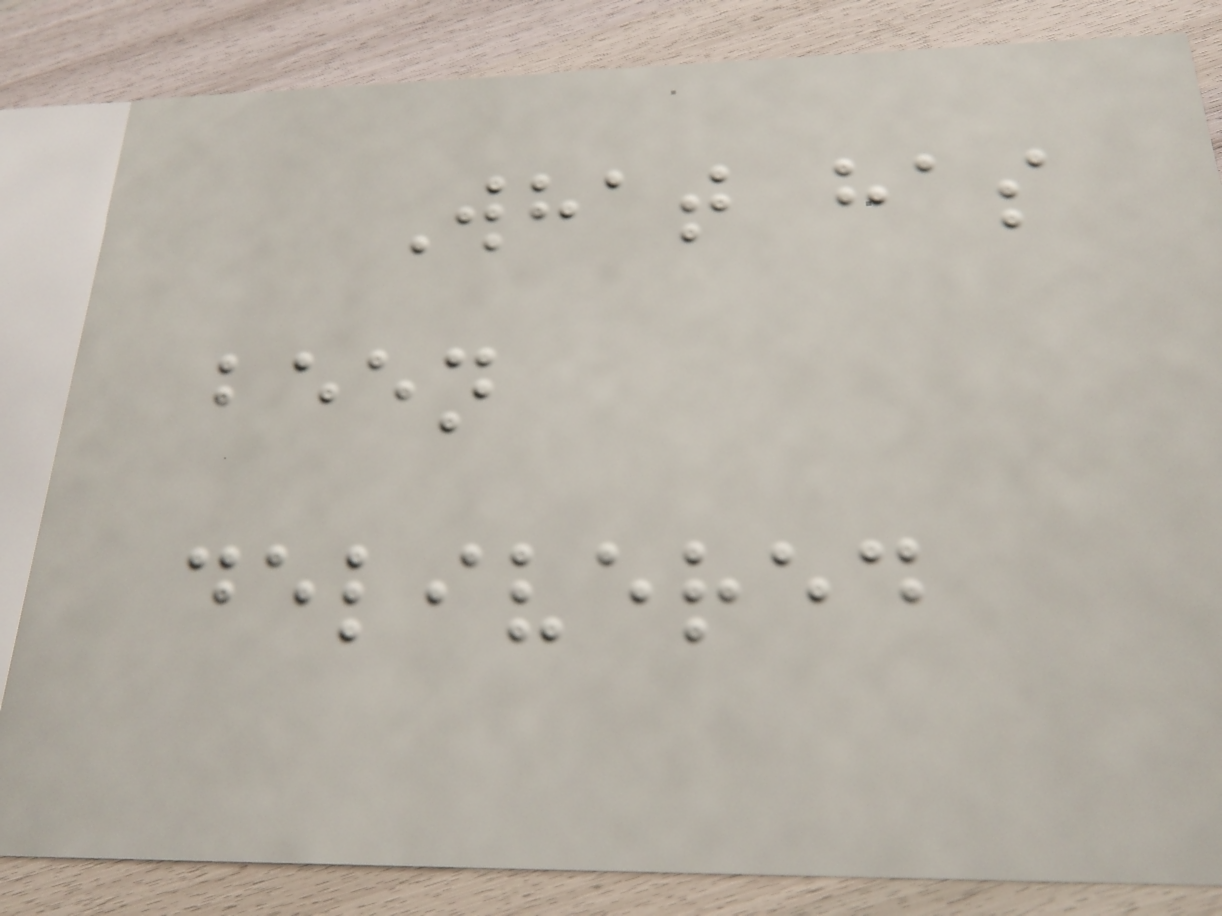What has
been
delivered
